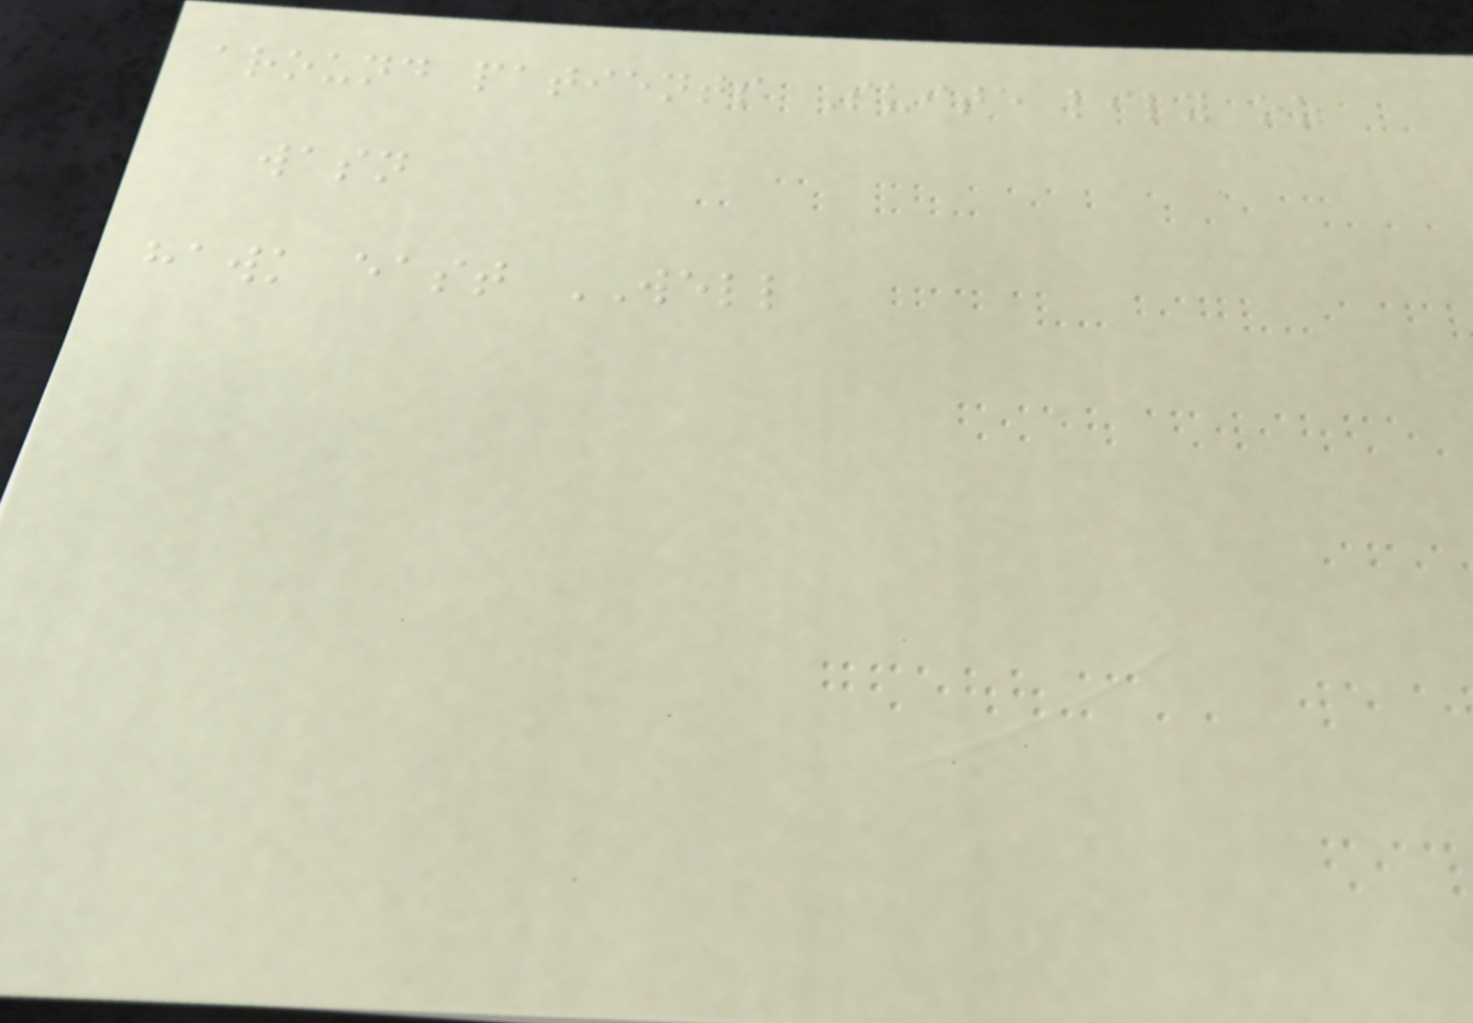around patients Suite lily oz
wasn
hawk east WELL
